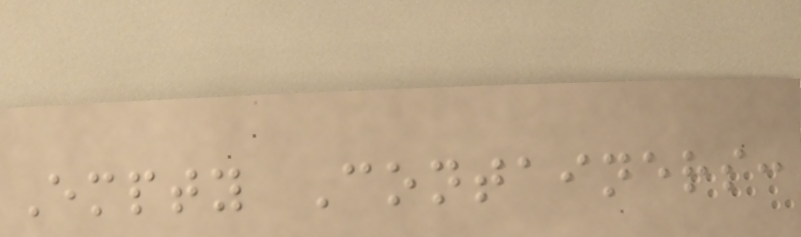Empty Containers:
